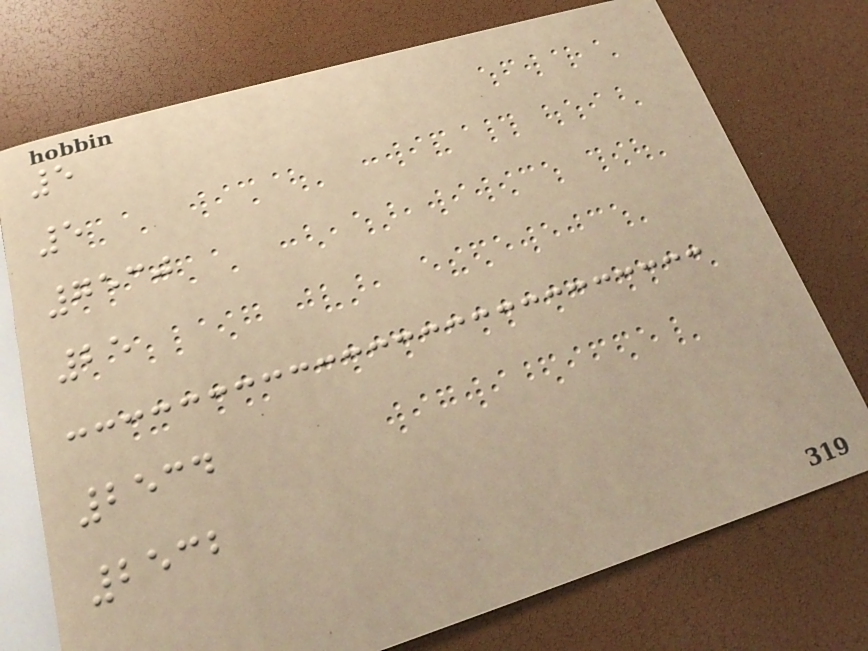5
5
7530
25
2534
2532
